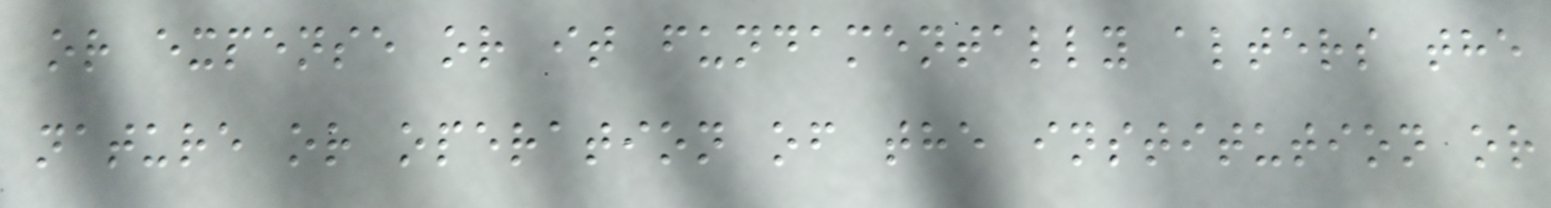or expense or it fundamentally alters the
nature or operation of the institution or
